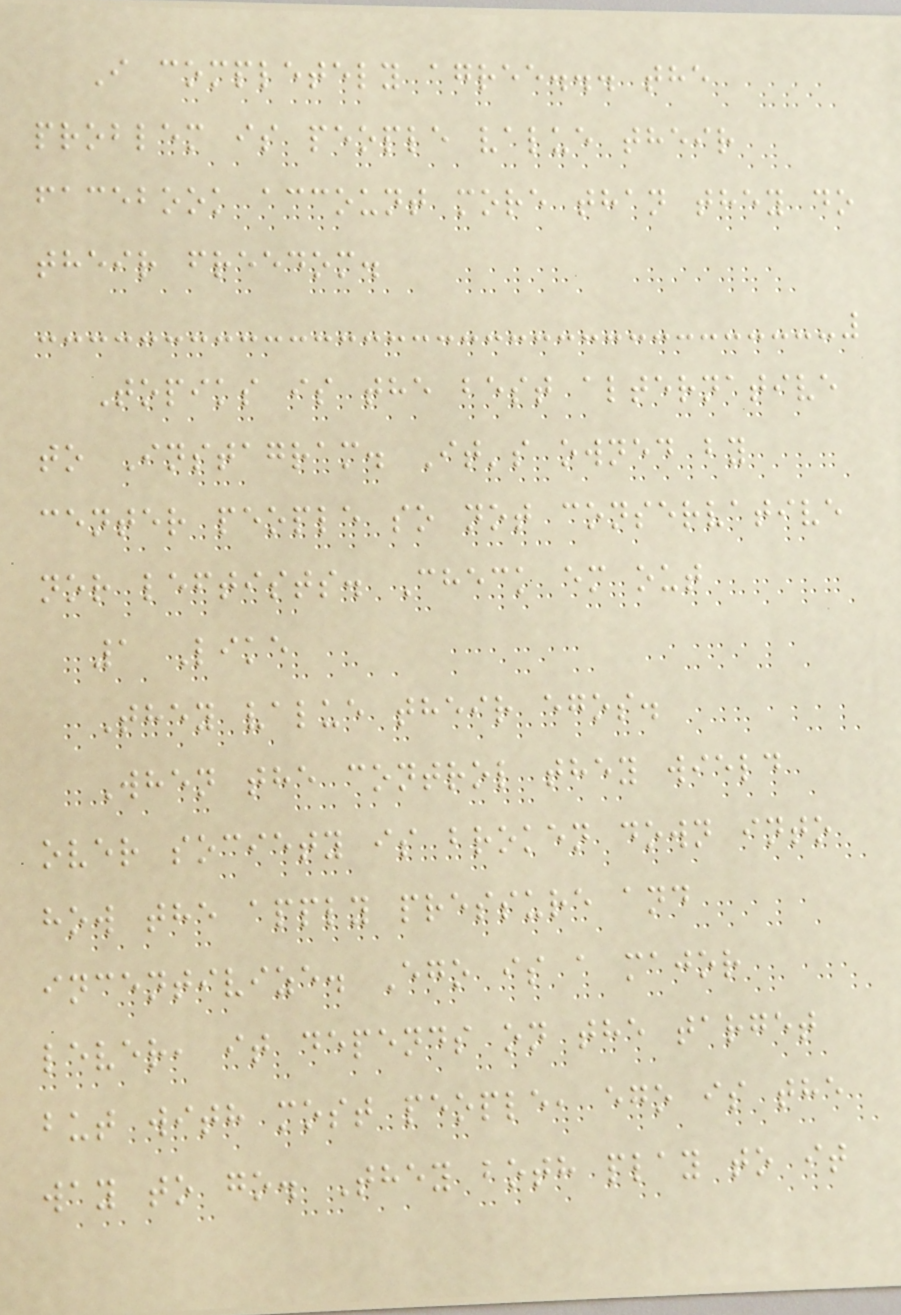I completely agree... the
problem is people value their
facebook account more than they do
their freedom.
Topiks is the best alternative
to Instagram. It's owned by
center people so not conservative
nor leftists. Check em out
1 Like
They value their egos.
When the control they wield
over society is broken down into
how the apply pressure and
incentivize. Ego is a major
lever, it depends on the target
but with most people, ego is the
way to go. They both play to it
